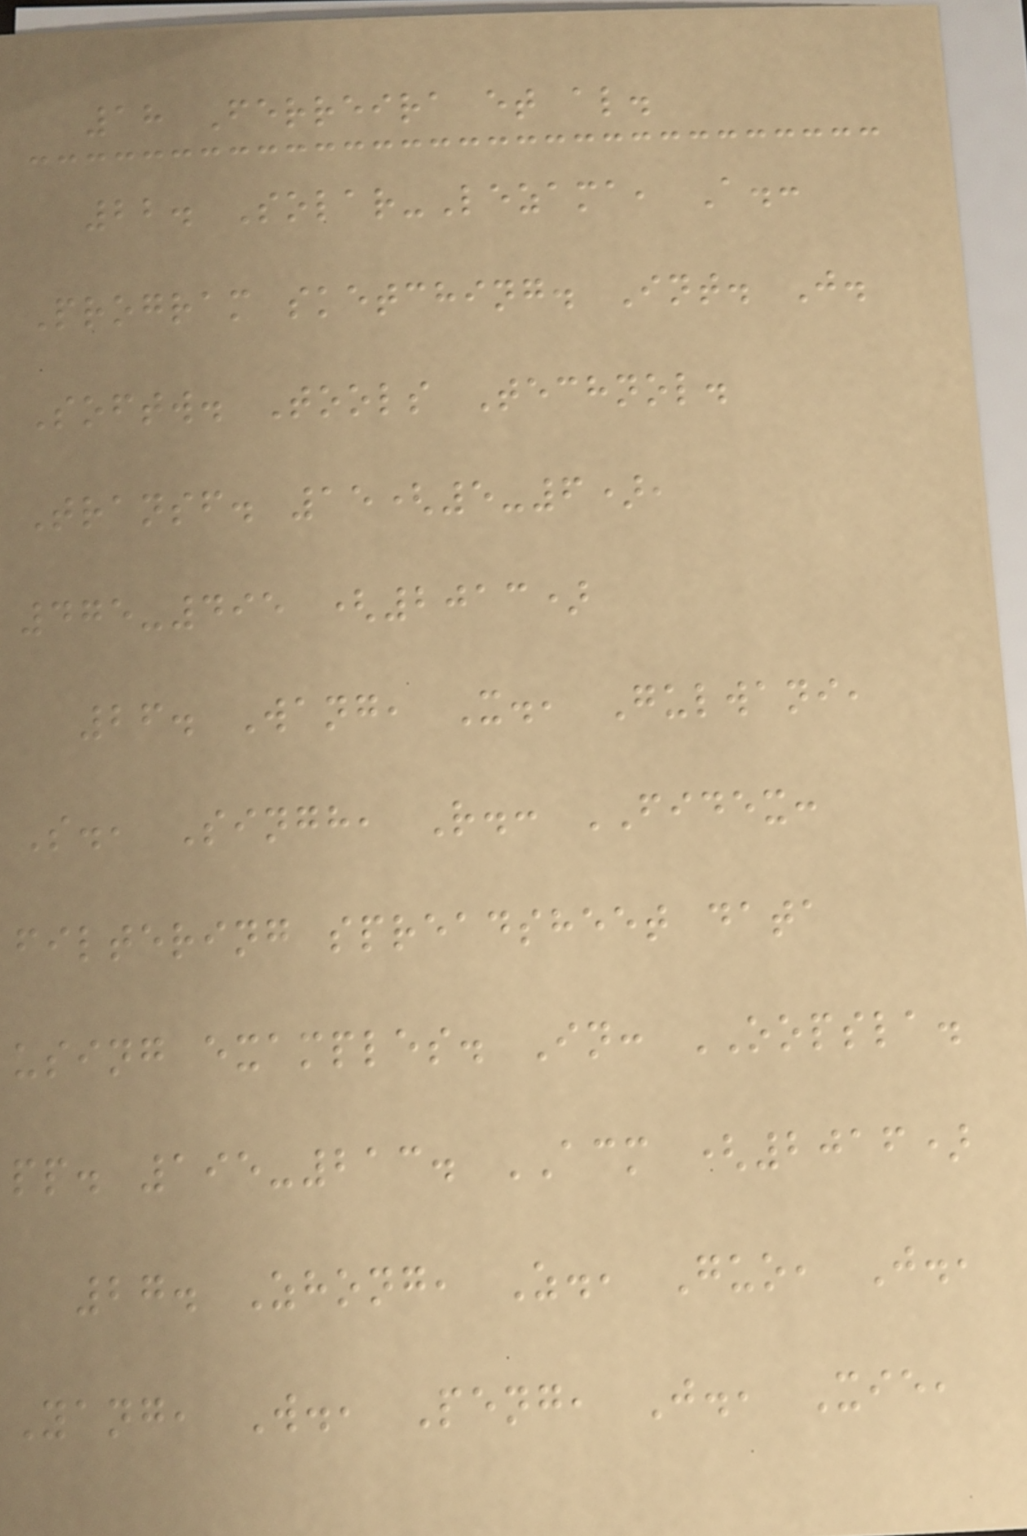18 Ferreira et al.
22. Solar-Lezama, A.:
Program sketching. Int. J.
Softw. Tools Technol.
Transf. 15(5-6),
475-495 (2013)
26. Wang, X., Gulwani,
S., Singh, R.: FIDEX:
filtering spreadsheet data
using examples. In: OOPSLA.
pp. 195-213. ACM (2016)
27. Zhong, Z., Guo, J.,
Yang, W., Peng, J., Xie,
